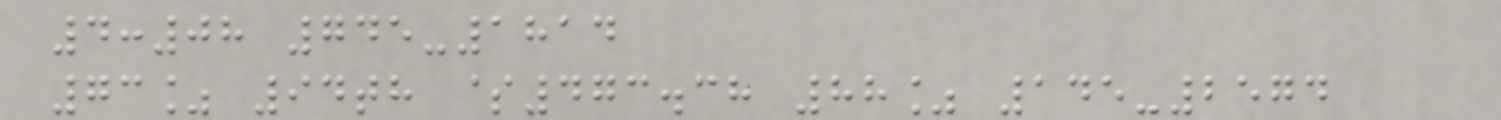4:08 745-1814
73% 94th $473.38 88% 145-2574
